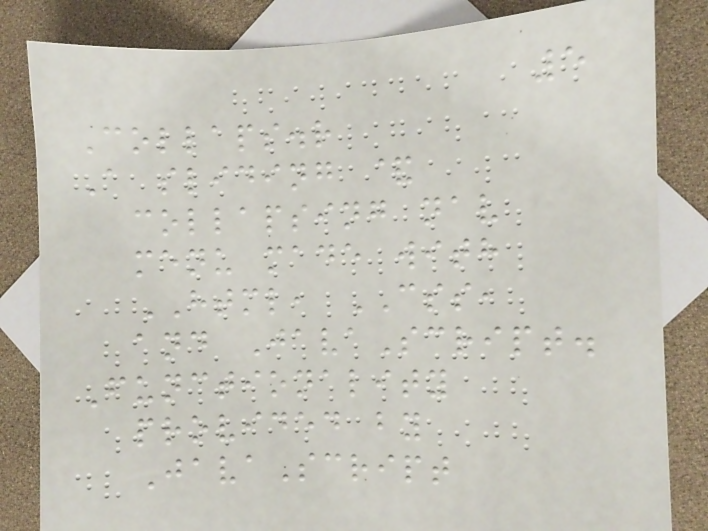5
Collaps.r
A sliding &
collapsing nav
menu made with
HTML, CSS,
and JavaScript.
Functionality
provided by
JavaScript
